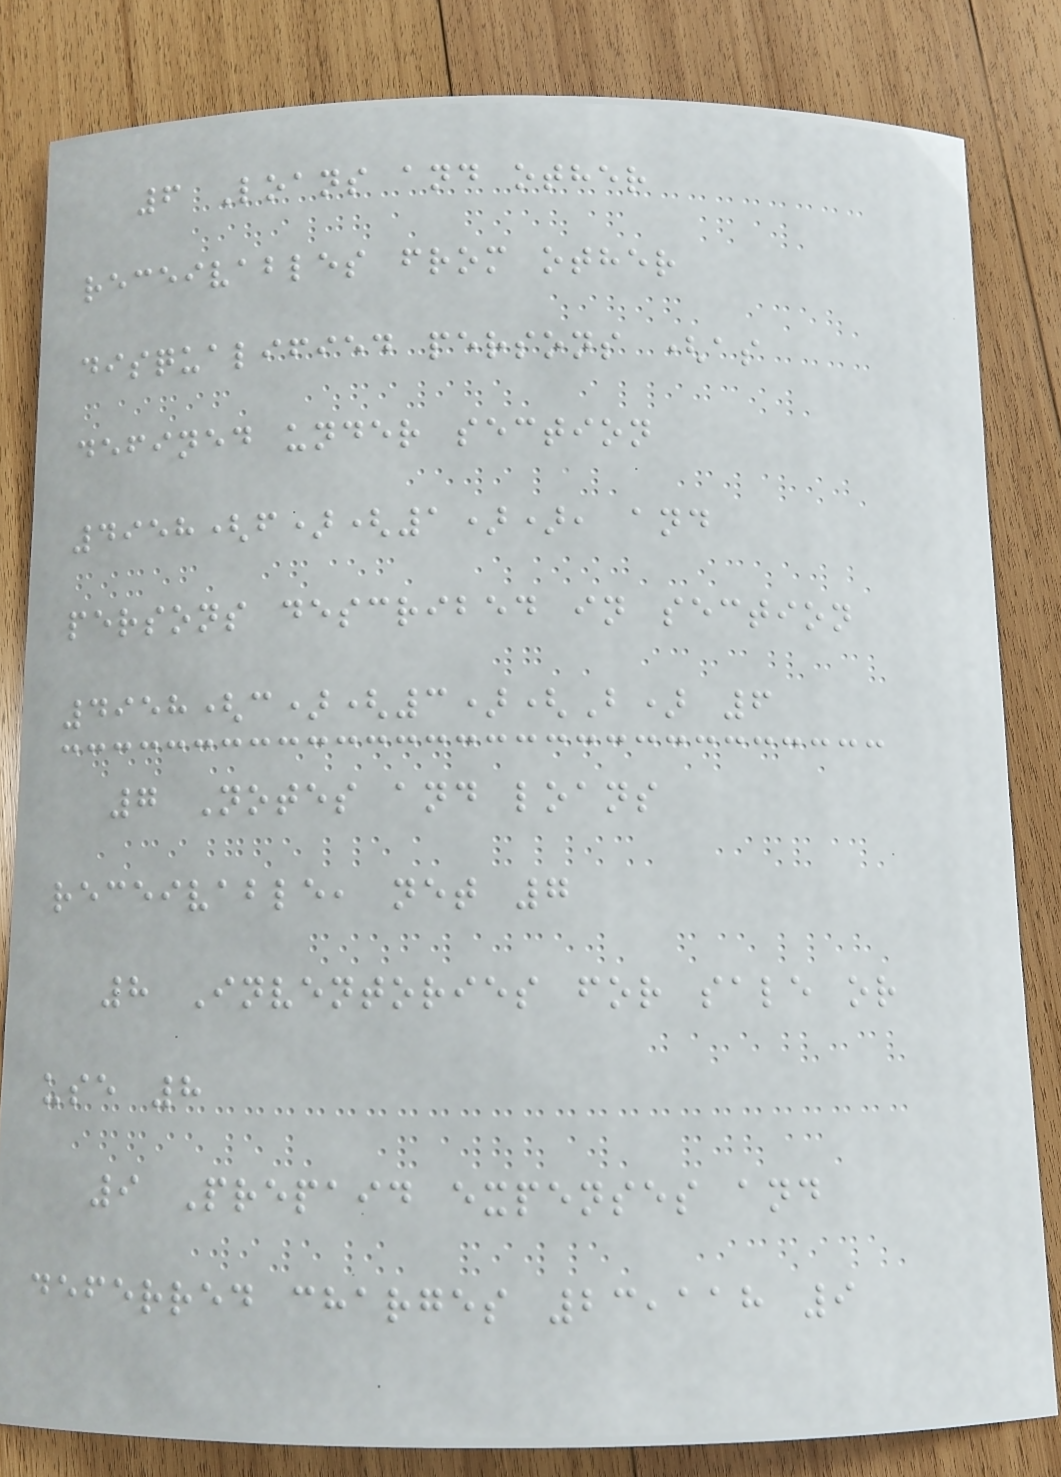6 Loans and other
receivables from other
disqualified persons (as
defined under section
4958(f)(1)), and
persons described in section
4958(c)(3)(B) 6
7 Notes and loans
receivable, net 7
8 Inventories for sale or
use 8
9 Prepaid expenses and
deferred charges 23,118 9
